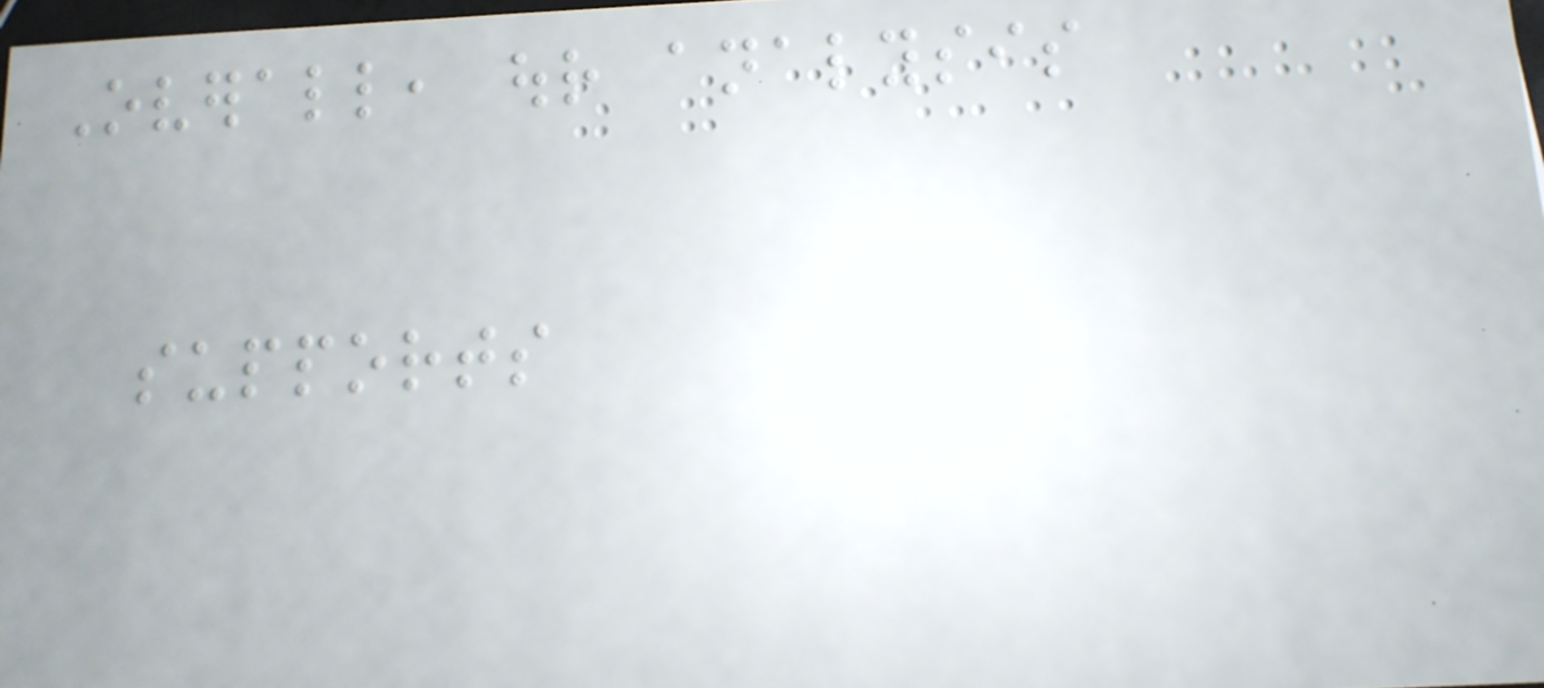Overall, our analysis
supports
